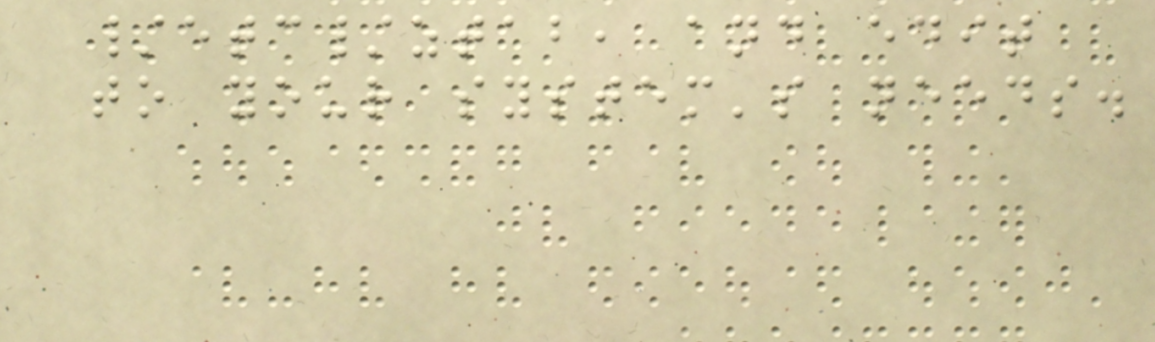/etc/ztab, and edit
to your system's needs.
